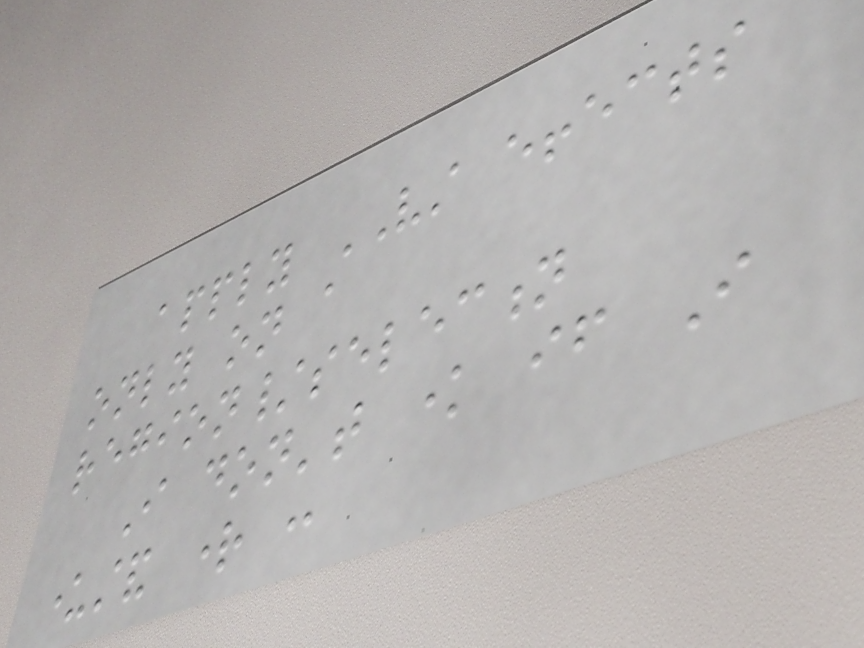apply VST effects
only on a
region/selection
I don't know if I
understand right :
